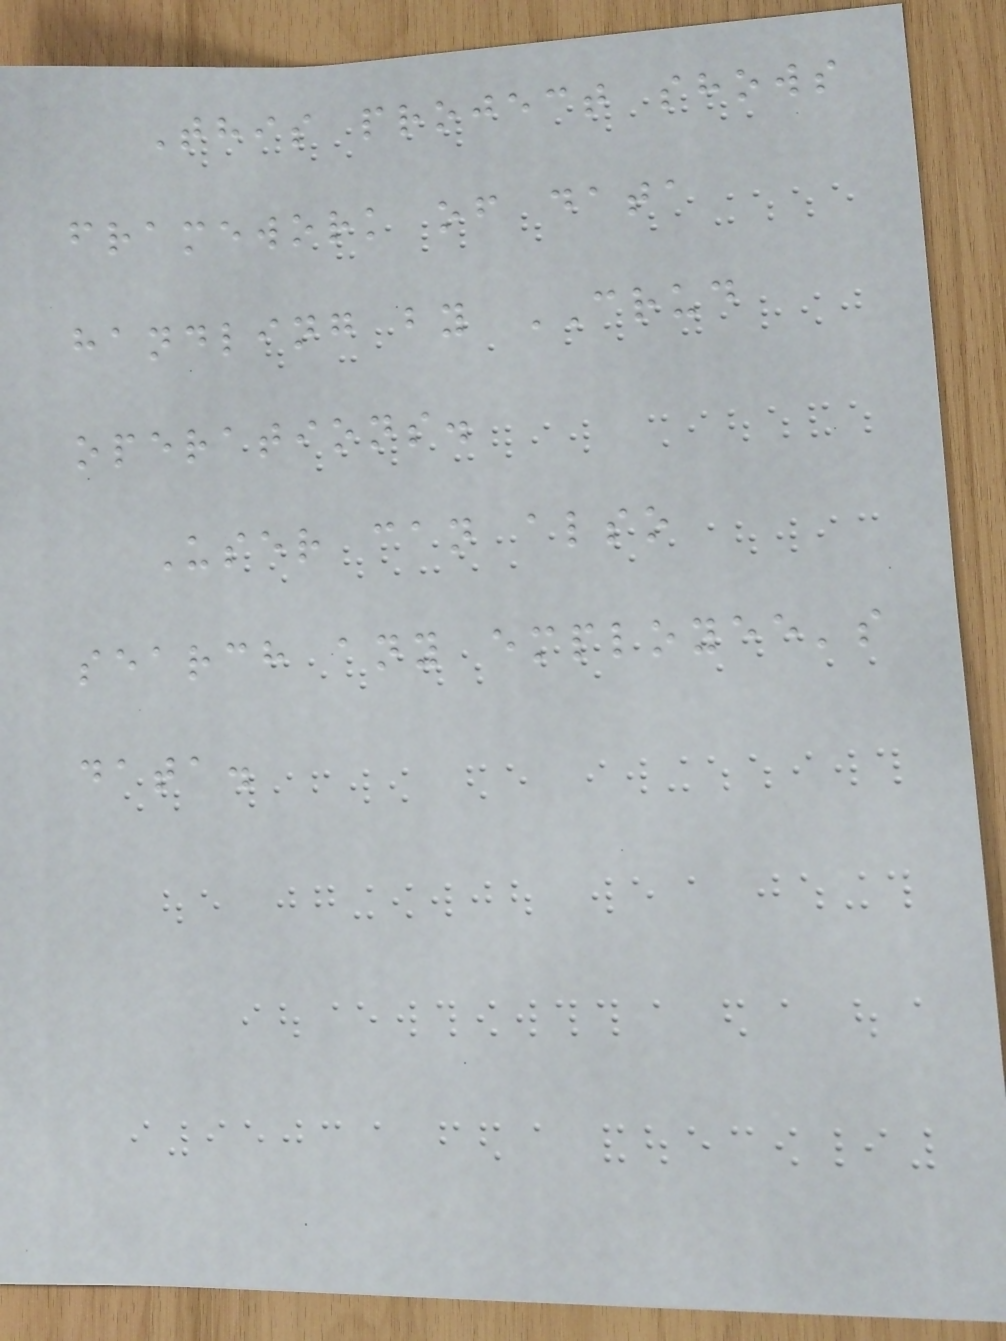This project shows
framework of data
handling by CRUD
operations.
User can also
search any employee's
data.
